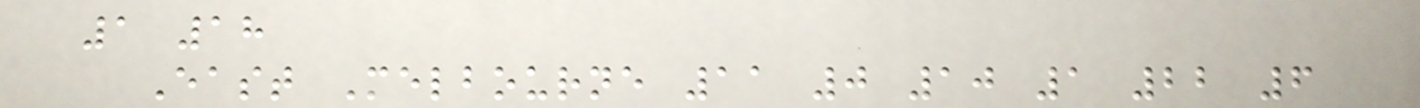1 18
East Melbourne 11 0 10 1 22 6
